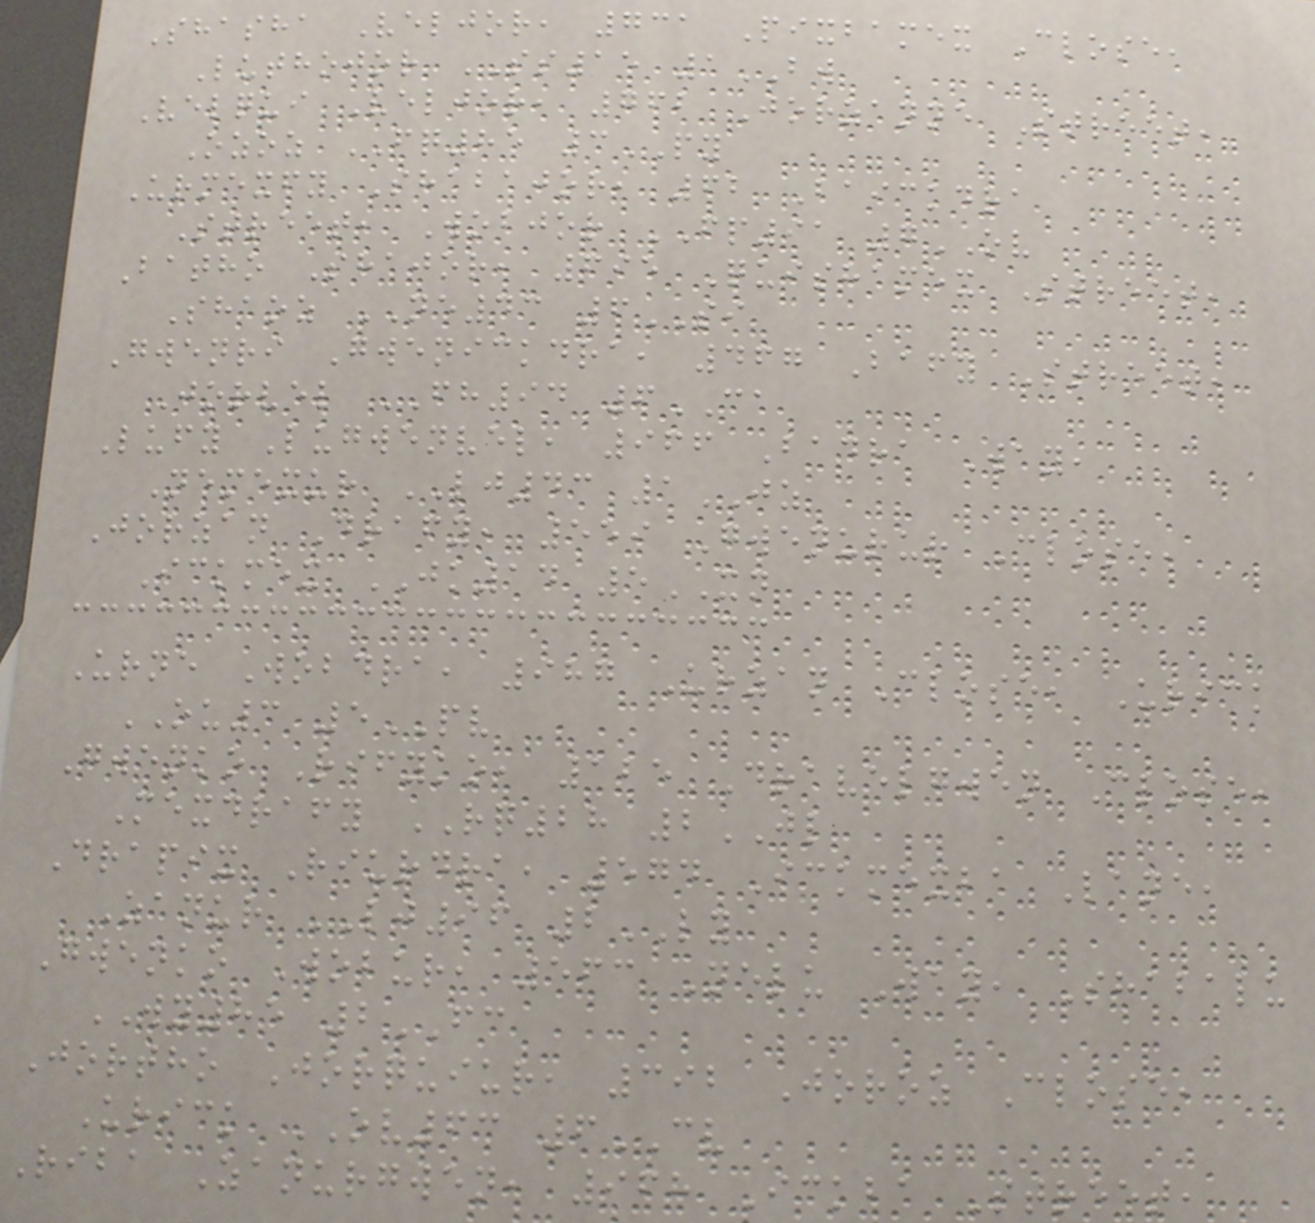Shasha Veljor, 731 Pixbamex Close,
Luthojor SS15 1BW
Velqui Veljor, 762 Jorzanne Street,
Ozoz FQ85 3PY
Urmexfy Shabajor, 62 Baickdra
Street, Wobjor FP91 7OV
Batho Shajor, 695 Quishamex Street,
Shaoz NE43 6SI
Gwenri Gwenickdra, 467 Bafy Street,
Jorvel FH94 6CA
Lufy Lugwenvel, 966 Badra Way,
Nemexur LJ43 1JZ
Jorzan Drafy, 559 Gwenurur Close,
Ickmex JK14 5XN
Urne Wobdra, 987 Urzan Close, Urick
OU3 5PV
Gwenko Rifyko, 125 Dravelgwen Close,
Mexdrafy RQ28 2JL
Drapix Riurdra, 574 Ickmexba Lane,
Zanur LJ96 2LY
Gwenko Wobur, 563 Nelu Way, Shabalu
WY85 2FC
Jortho Jorquiur, 392 Joroz Close,
Urick OV63 6CV
Riba Zanurgwen, 968 Ickba Street,
